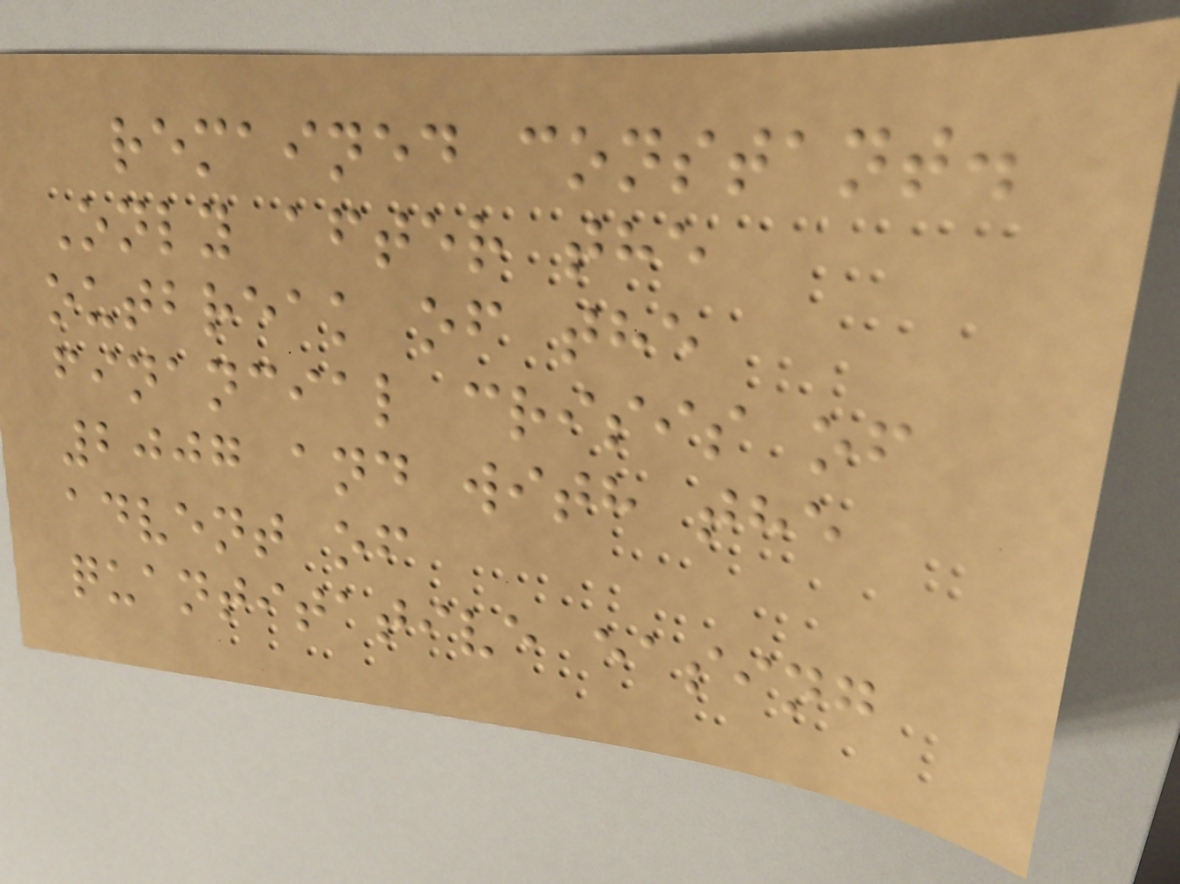remained constant.
Only after the
outbreak of the
financial crisis of
2007 and with the
advent of
quantitative easing
